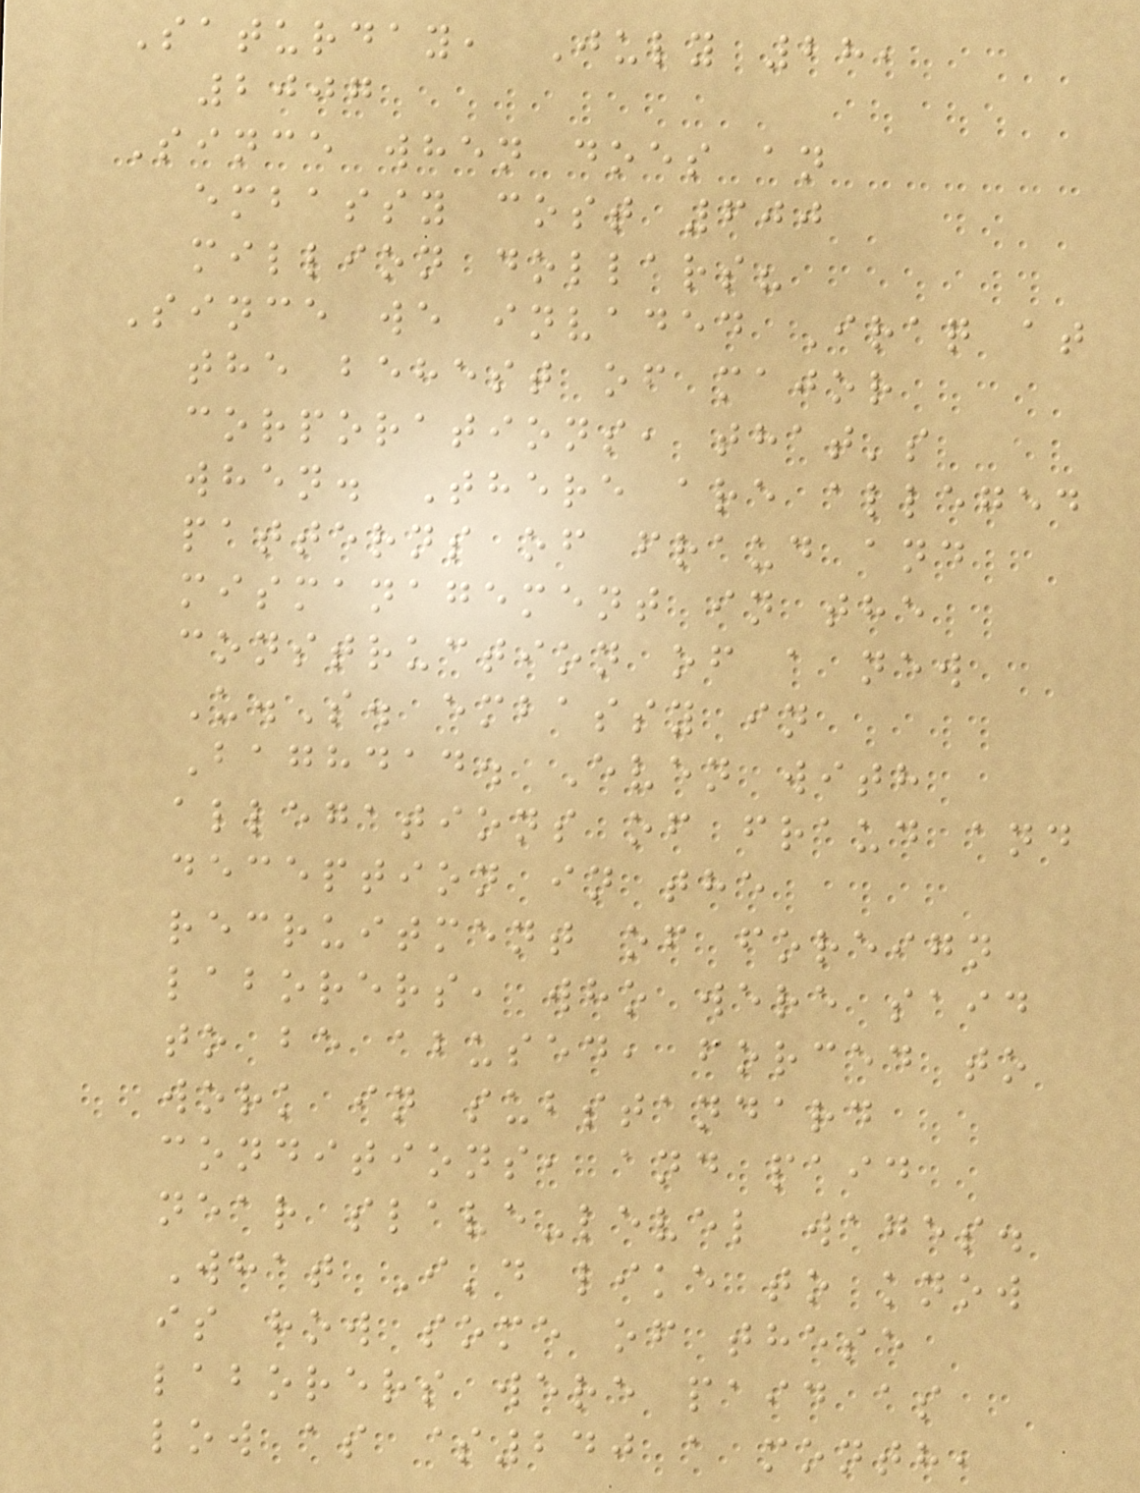Saturday, July 28,
2007
Since when does an
embassy cost 600
million dollars?
Since we invaded Iraq at
the behest of major
corporations, that's
when. There are alleged
patterns of fraud and
mismanagement in the
construction of a new
U.S. embassy in
Baghdad. Even with
allegations of fraud and
deception in the
recruitment of foreign
laborers, who were said
to be abused, forced to
work in substandard
conditions, and paid
near slave-level wages.
What I'd like to know
is how some of these
laborers were paid as
low as $240 a month,
